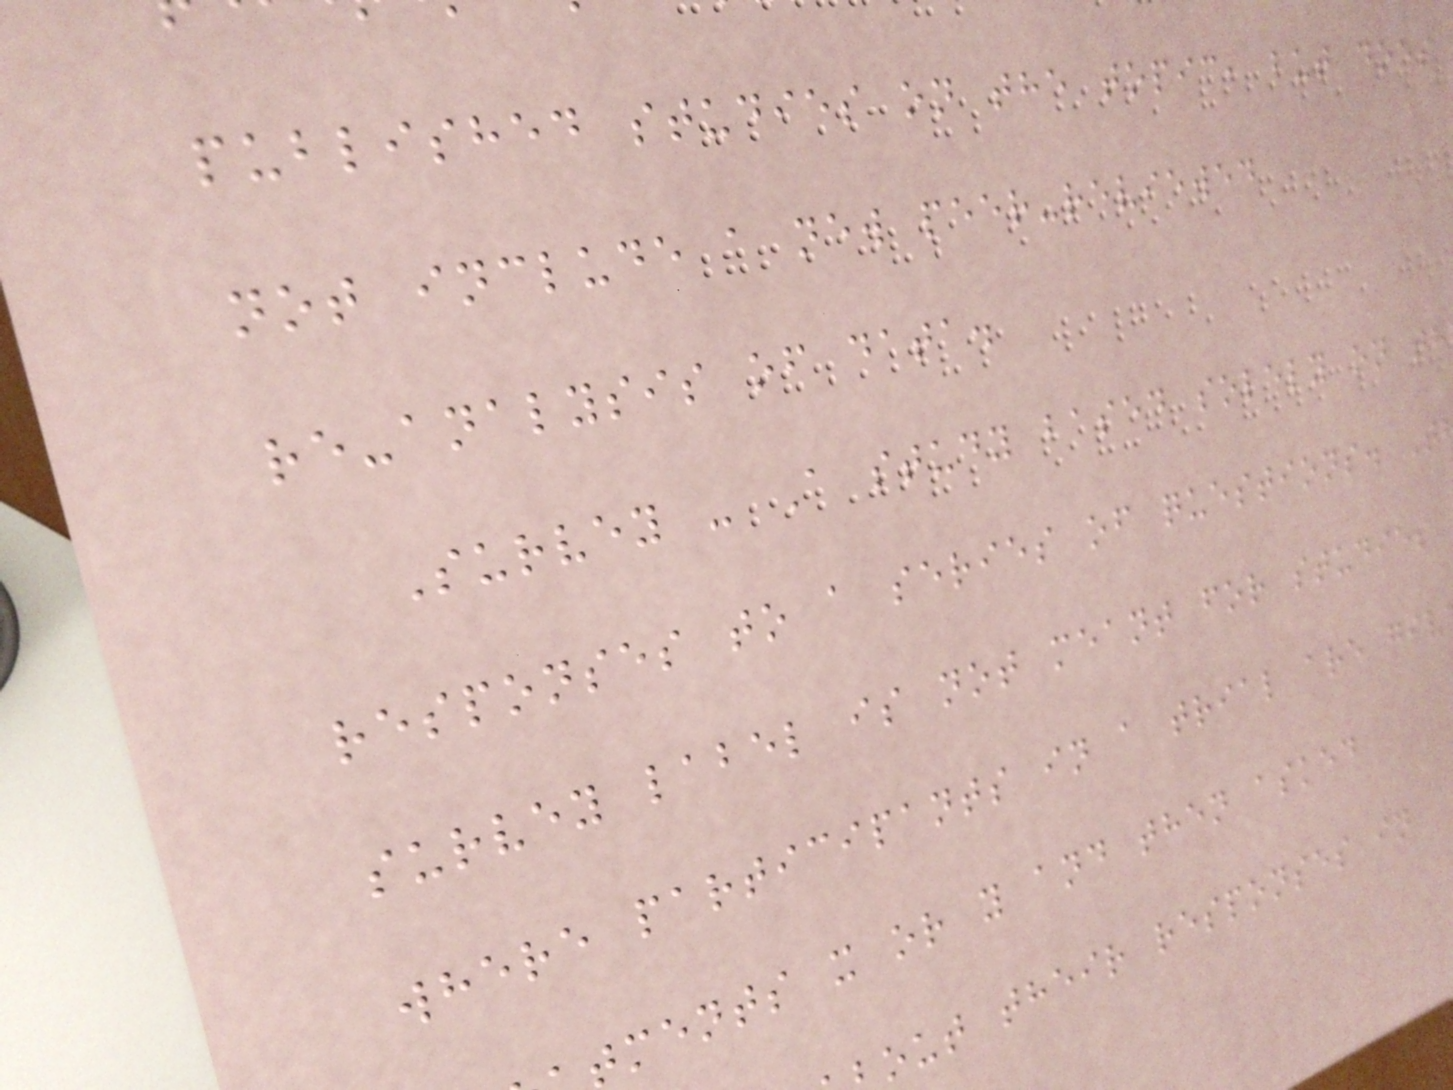published studies on the topic, but does
not include a new peer-reviewed
re-analysis of data.
Survey - A study based solely on th
responses to a series of questions. T
survey label is not meant for studies
where participants in a trial are giv
tments x or y and then asked
out their responses in
